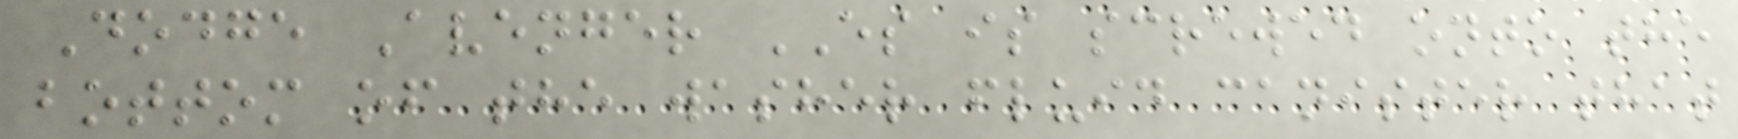Dodge Avenger ES is screwed onto the
bottom of the washer fluid canister that
